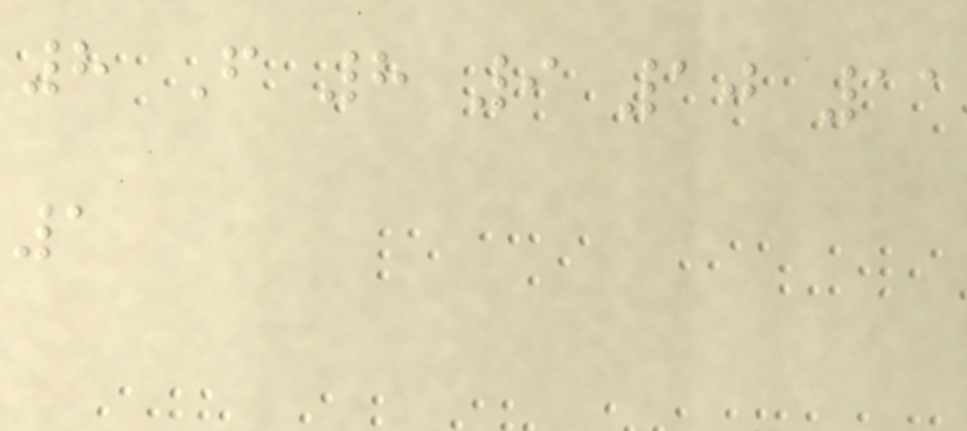8 F 8 9 10 11
1
